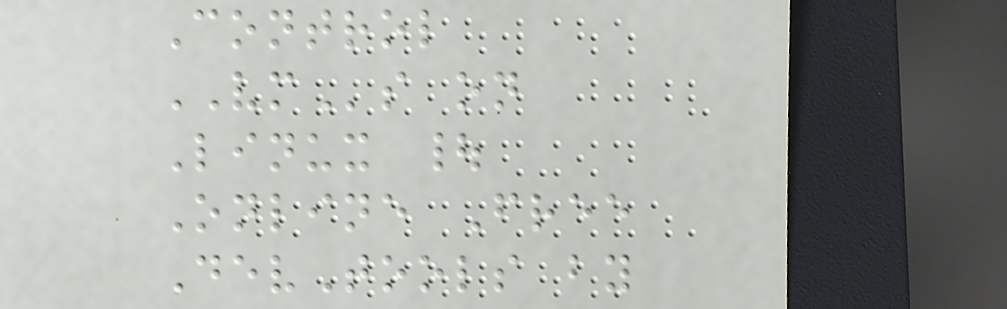Control
VMs on
Linux |
Online Free
DevTools by
